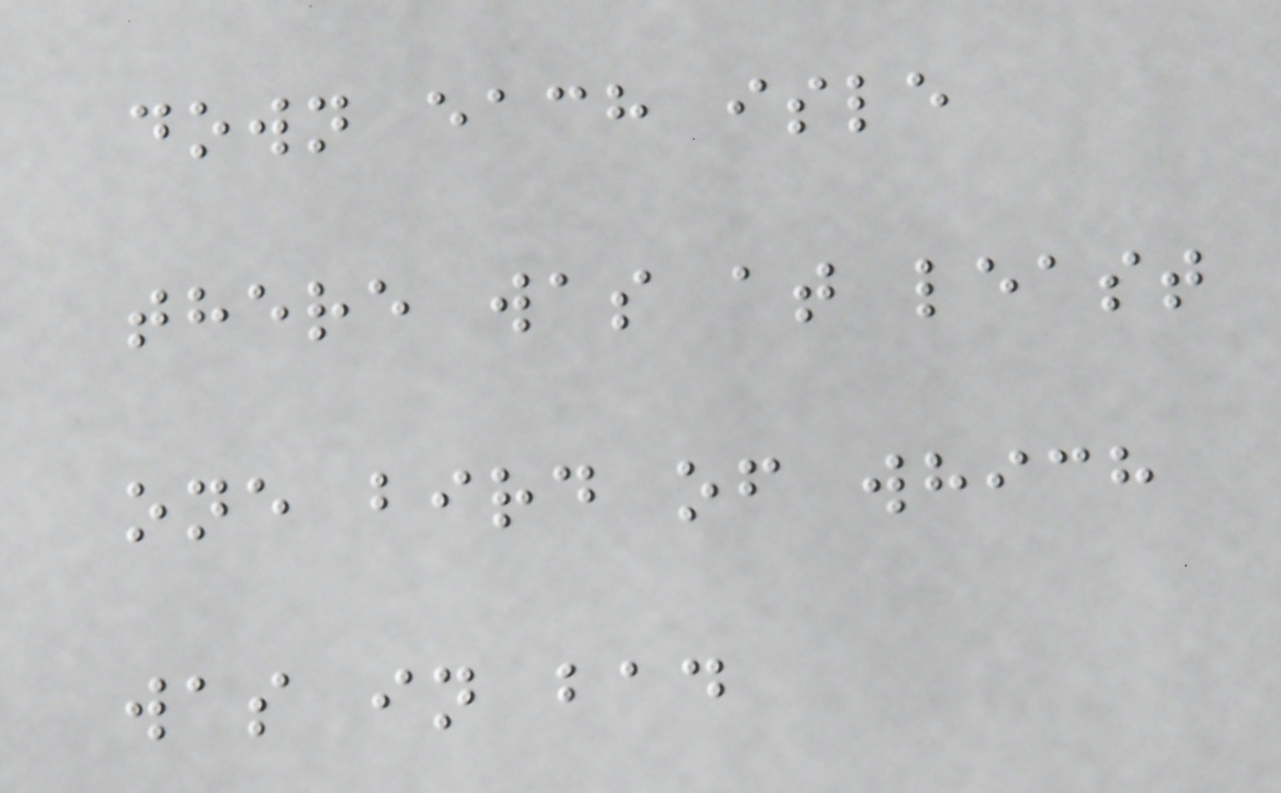down each isle
there was at least
one bird of which
was in bad
